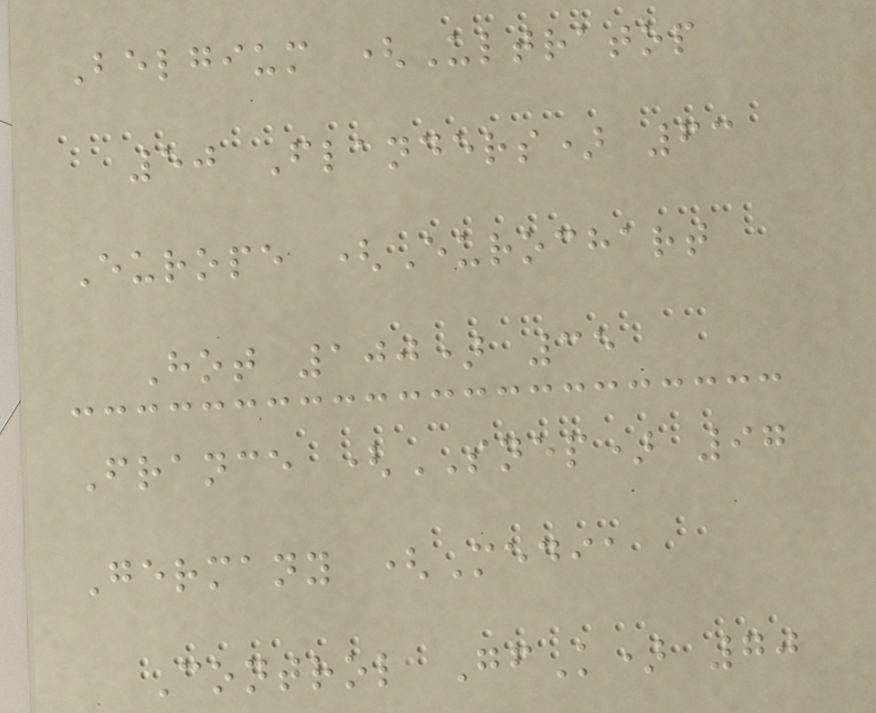Belgium (Ultratop
50 Flanders) 63
Europe (Eurochart
Hot 100) 35
France (SNEP) 97
Germany (Media
Control GfK) 70
